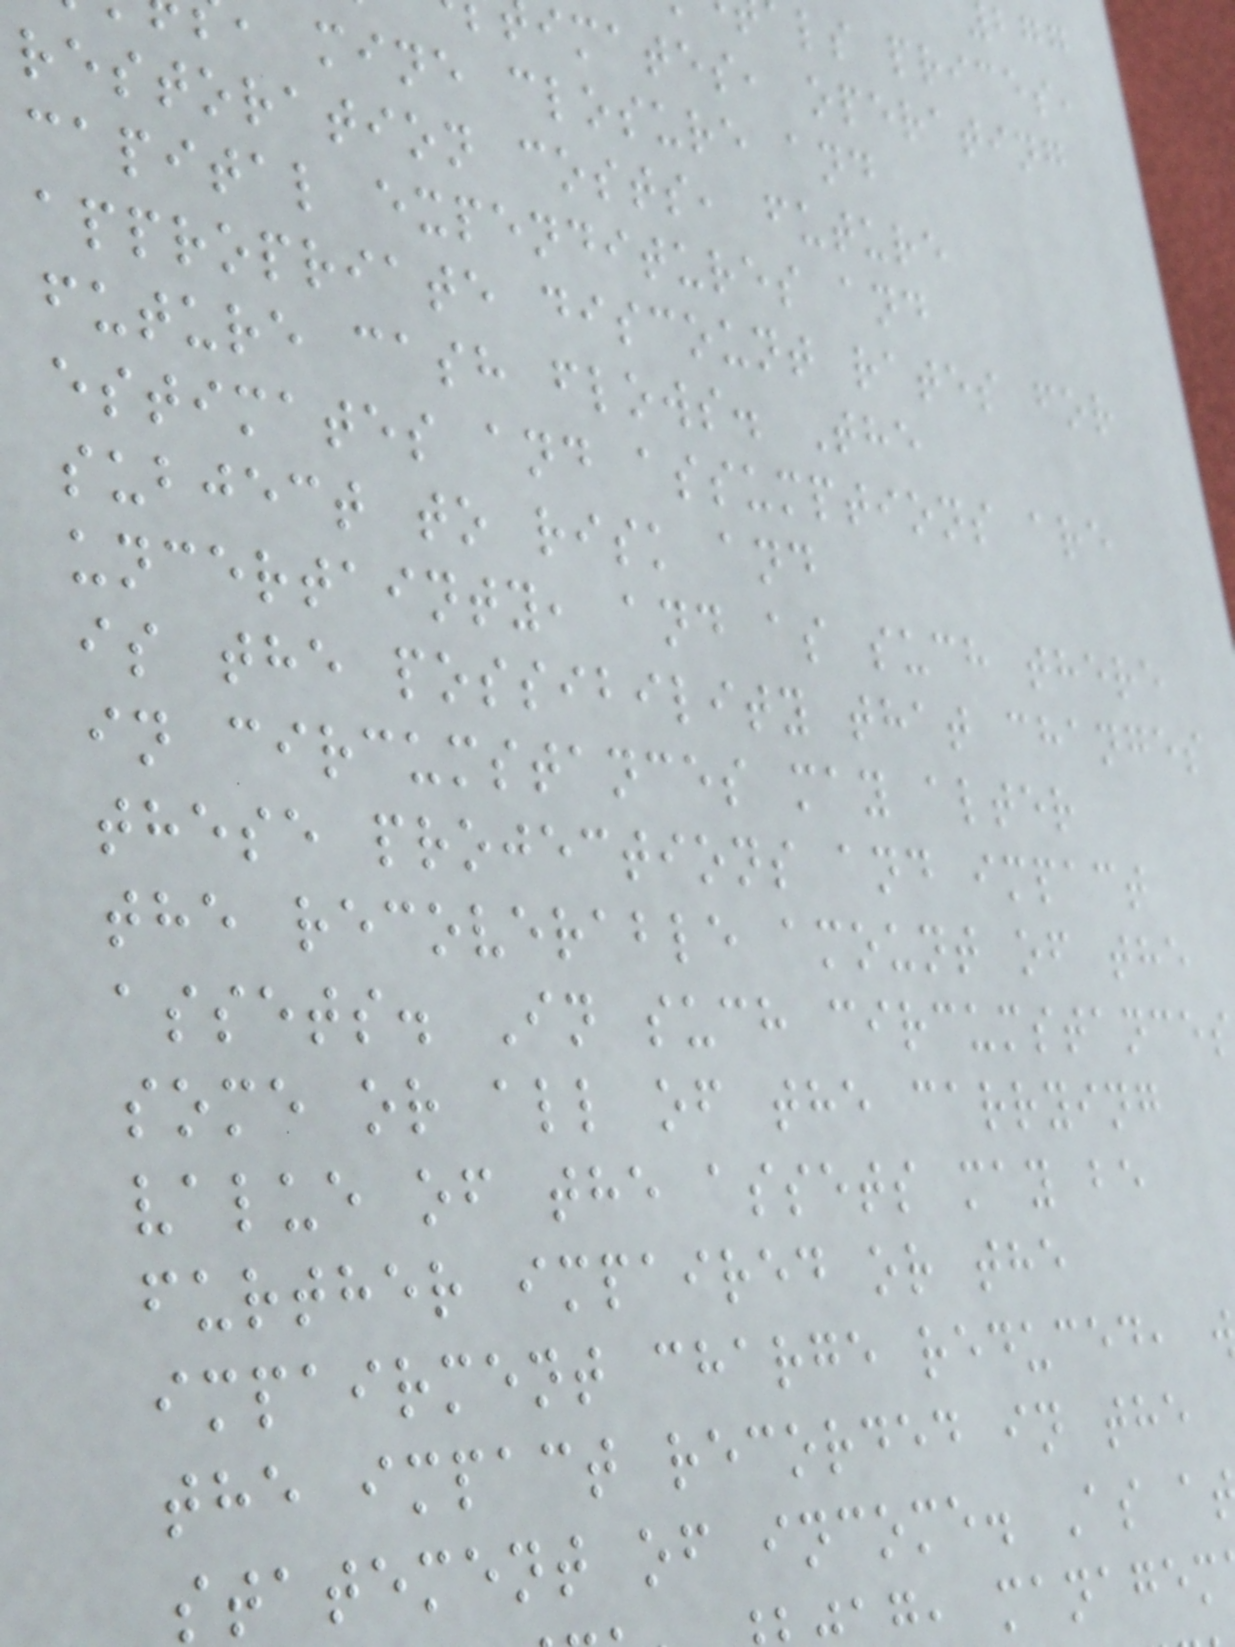ls prices,
imates, operating
mine closure and
restoration costs, future
capital expenditures and
appropriate discount rates for
future cash flows. The
estimates and assumptions are
subject to risk and
uncertainty, and as such there
is the possibility that changes
in circumstances may alter
these projections and impact
the recoverable amount of the
assets. In such circumstances
some or all of the carrying
value of the assets may be
further impaired or the
impairment charge reduced,
the impact recorded in the
statement of income. As a
, managem
